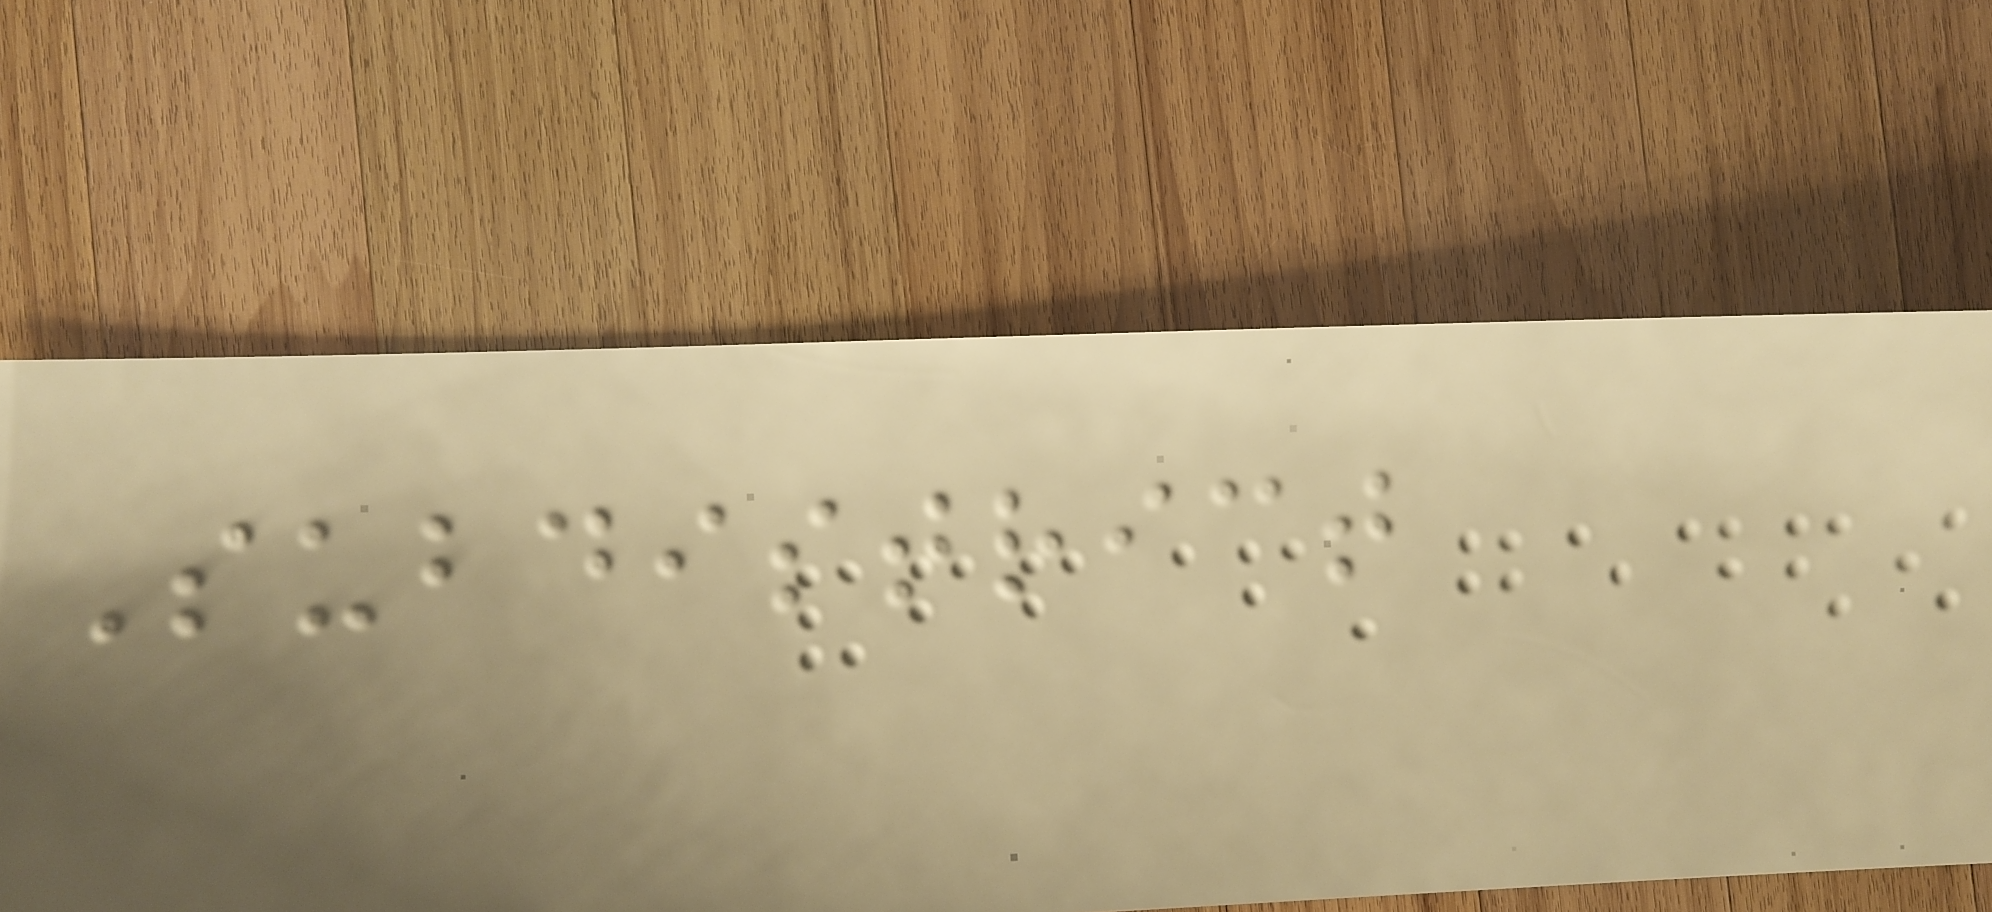Subdistrict
